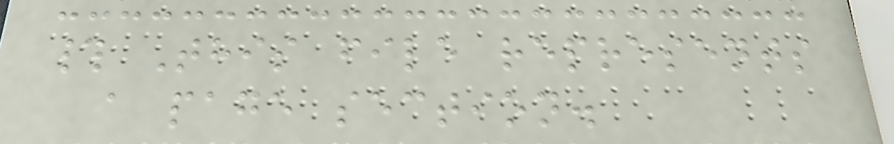# This file represents
a page section.
